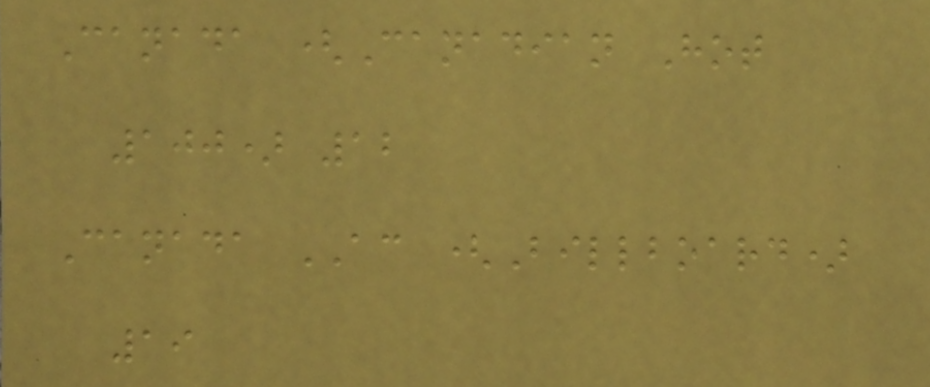Canada (Canadian Hot
100) 12
Canada AC (Billboard)
19
